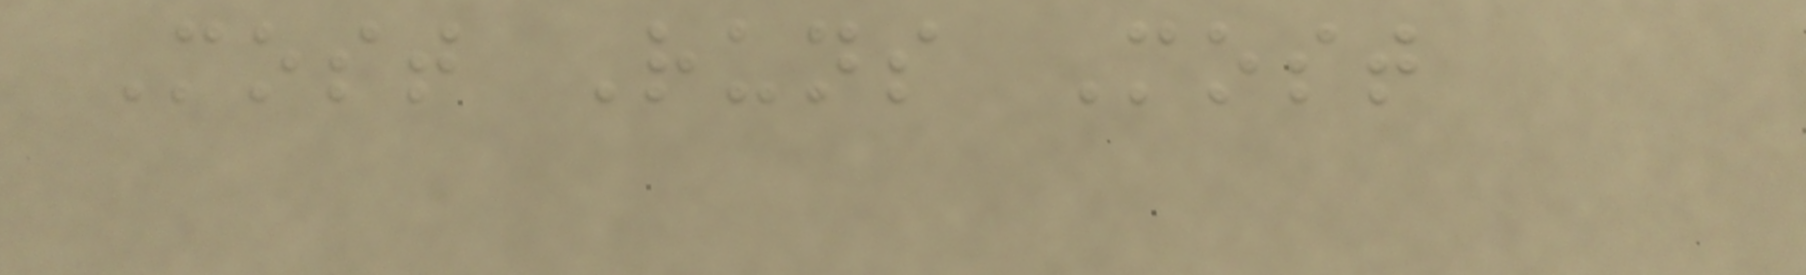Most Runs Most
